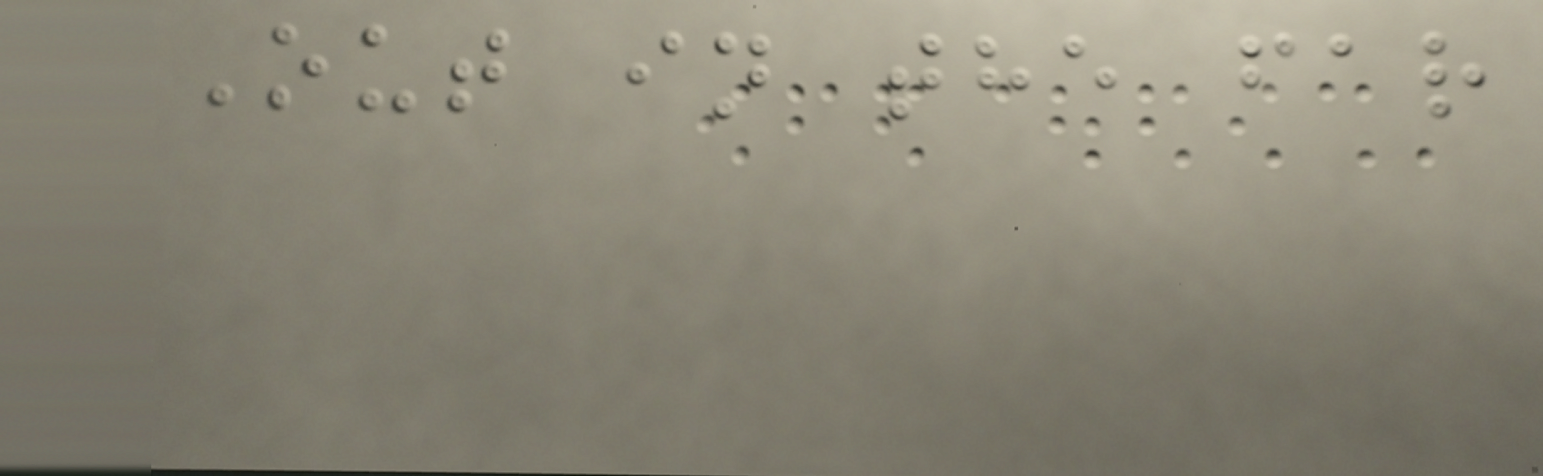Out in the far
